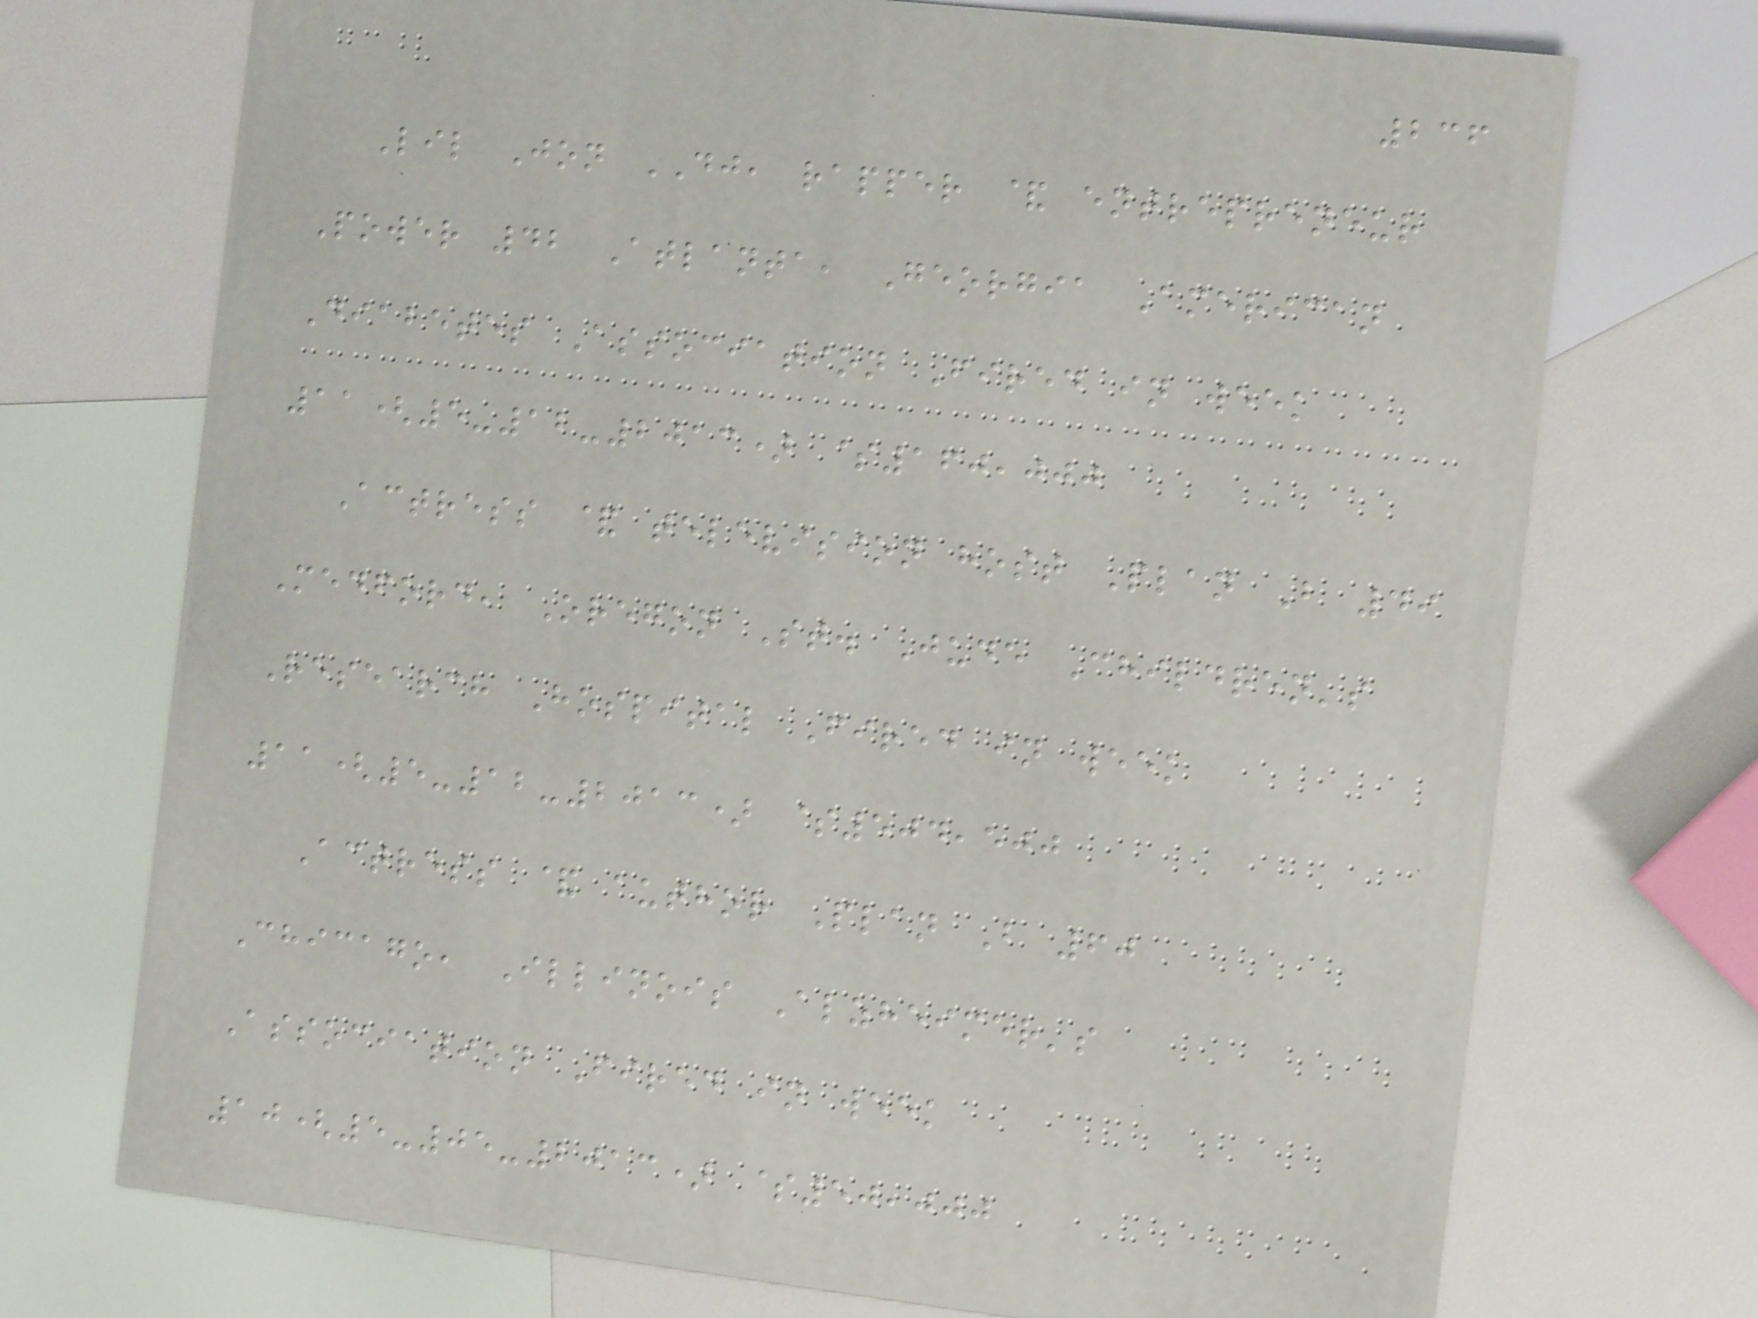236
Lil Jon DJ, rapper & entrepreneur
Power 42 Atlanta, Georgia American
Diabetes Association Fired in week
11(5-12-2013) $160,000
Actress & television host Plan B 49
Medford, Oregon St. Jude Children's
Research Hospital Fired in week
11(5-12-2013) $504,500
Actress & author Plan B 60
Chicago, Illinois Alzheimer's
Association Fired in week
10(5-05-2013) $50,000
